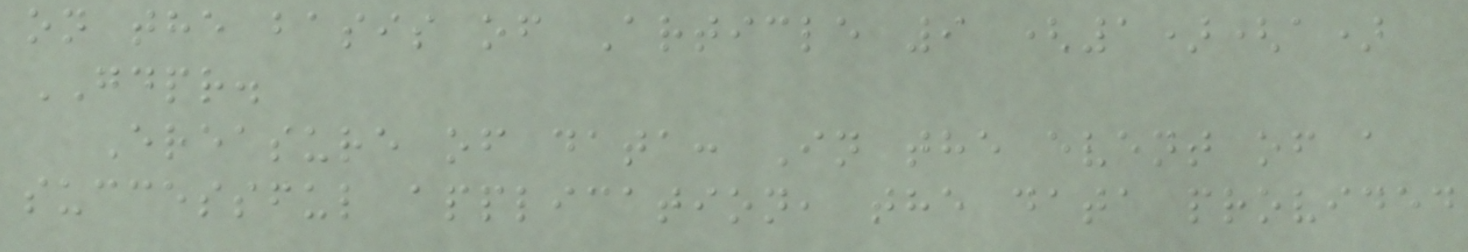on the basis of Article 9 (1)(a)
GDPR.
Ereasure of data: In the event of a
successful application, the data provided
